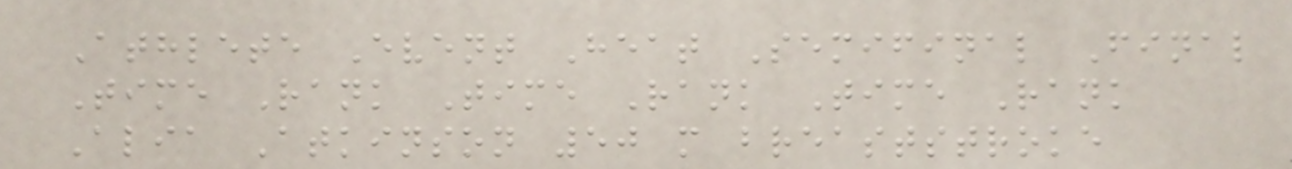Athlete Event Heat Semifinal Final
Time Rank Time Rank Time Rank
Alia Atkinson 50 m breaststroke
